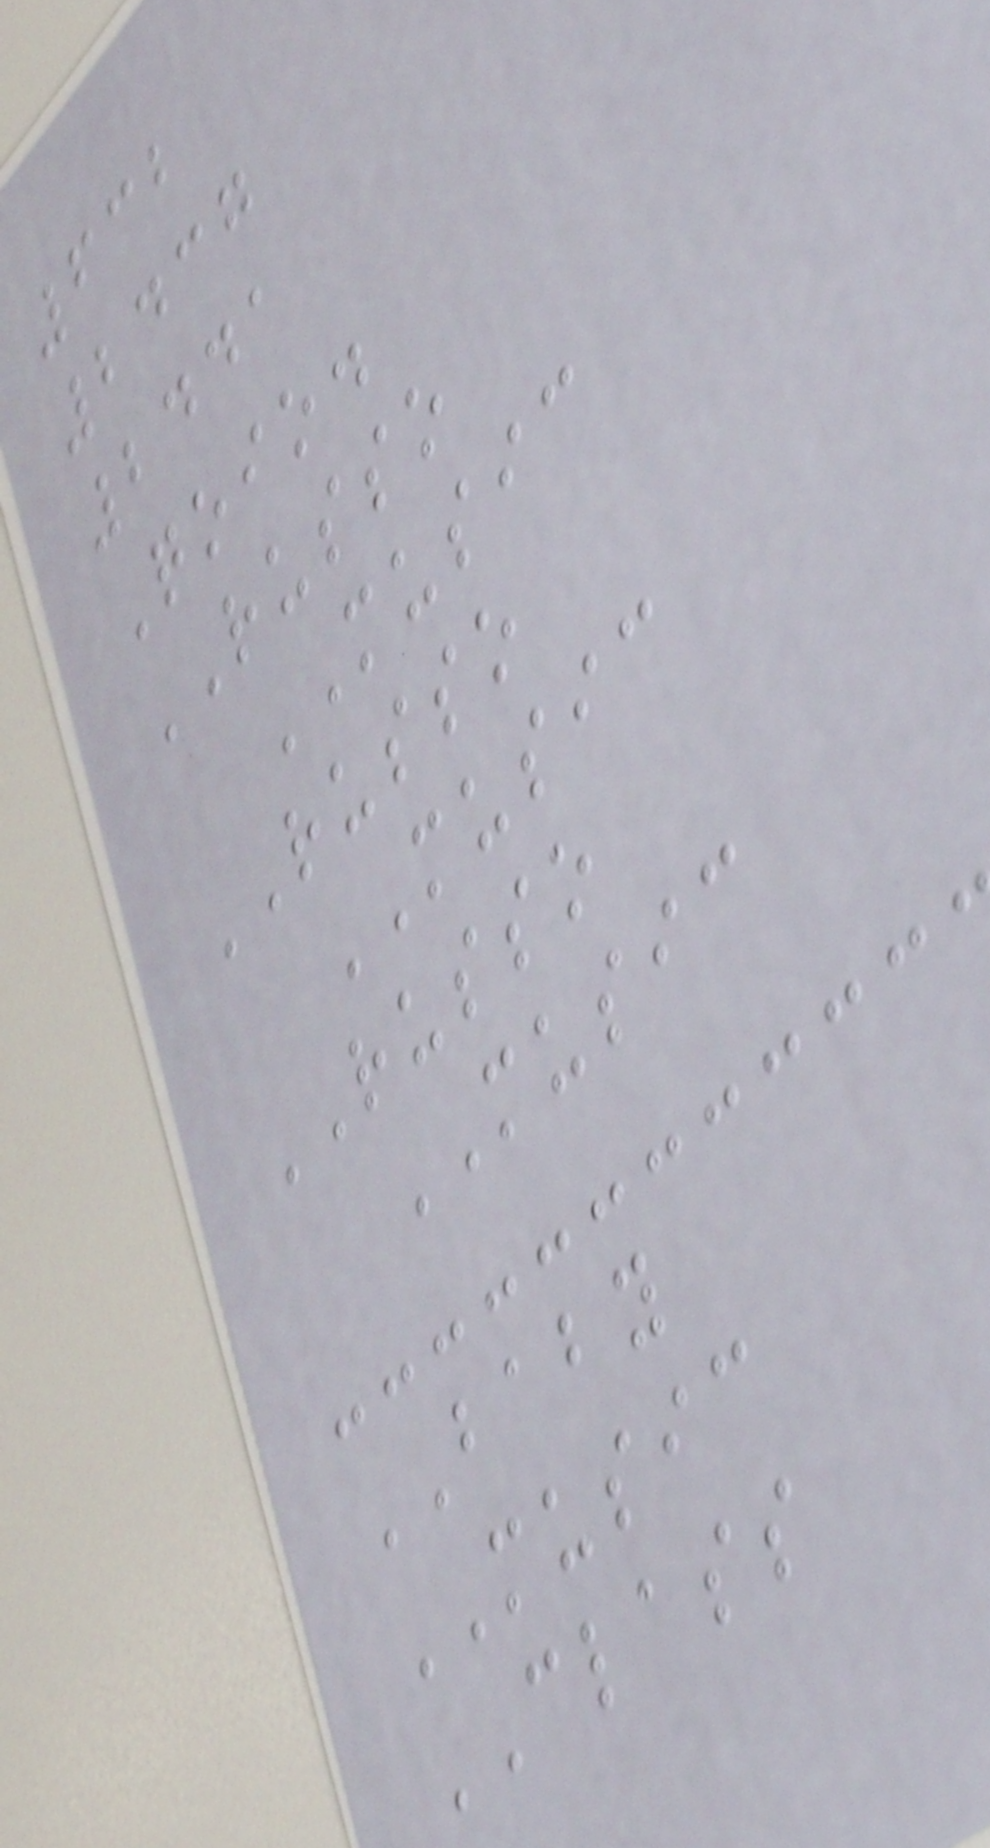632
2437
2441
Qoio.
RUSSO
MUSIC
RUSSO
MUSIC
RUSSO
MUSIC
BABY
MUSIC
CLASS
